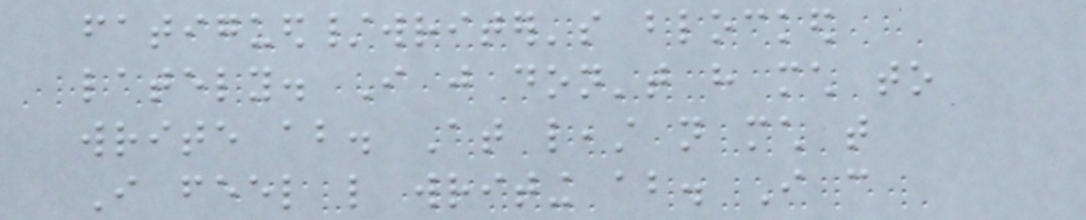fatigued/writer's blocked
lately. I just don't have much to
write about. At least not much that
I feel like writing about. I can
